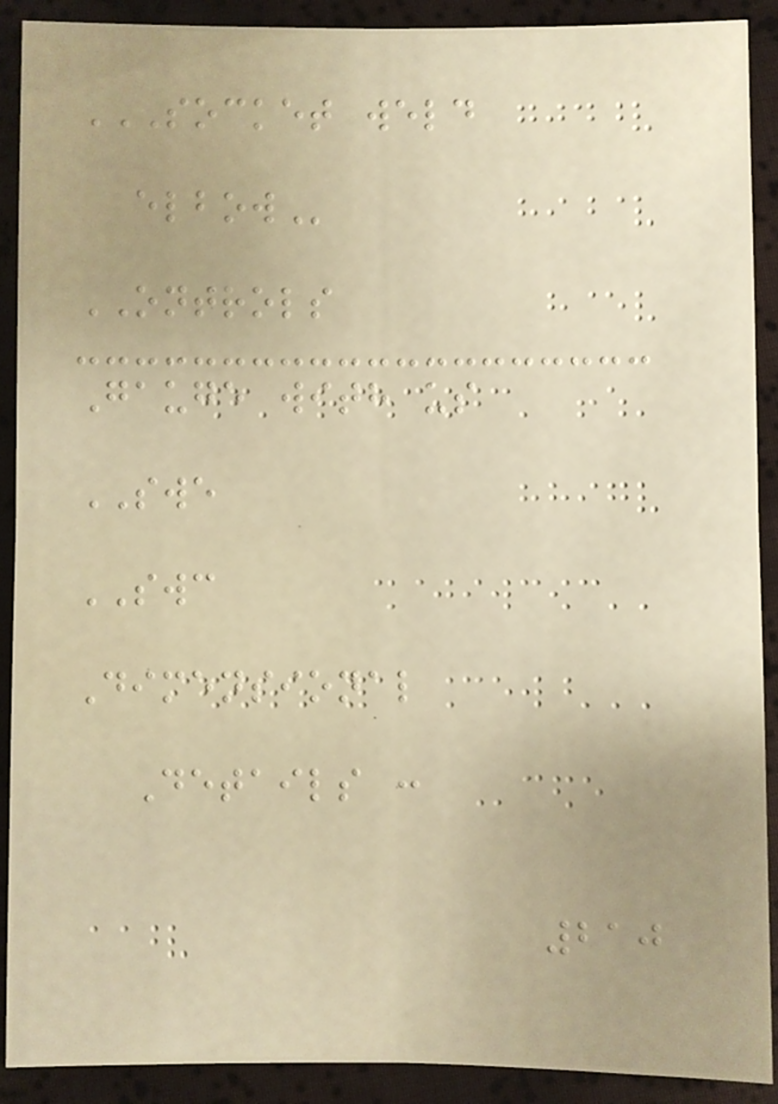SOCKET WELD
ELBOW
ONTROLS
Gauge with us
SWE
SWC
Dimensional
Details :
210
